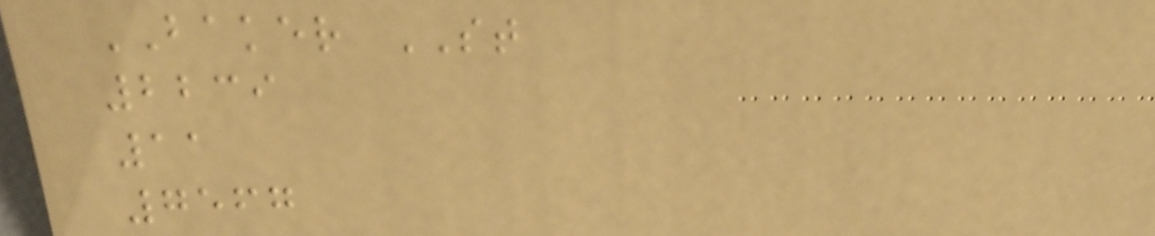BAKER ST
2239
11
7567
